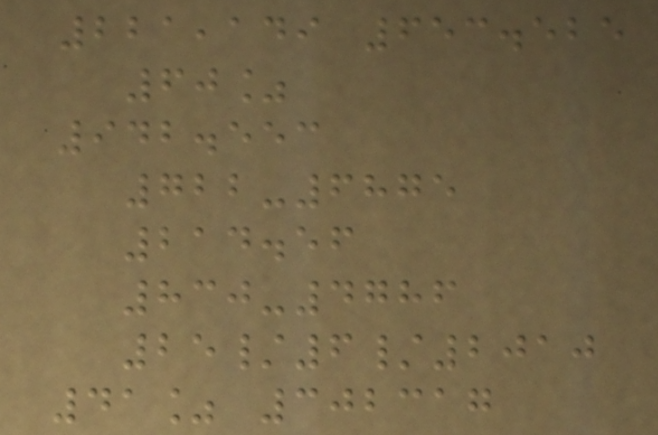221,149 653.525
60%
942.553
722-6875
214.56
830-4786
25/6/2010
41% 302317
